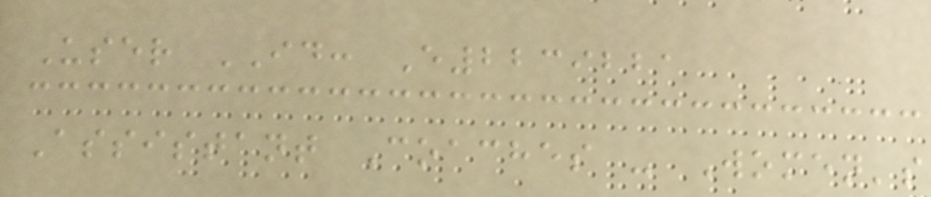User ID: E2239221
Assistant Coaches - Women's
